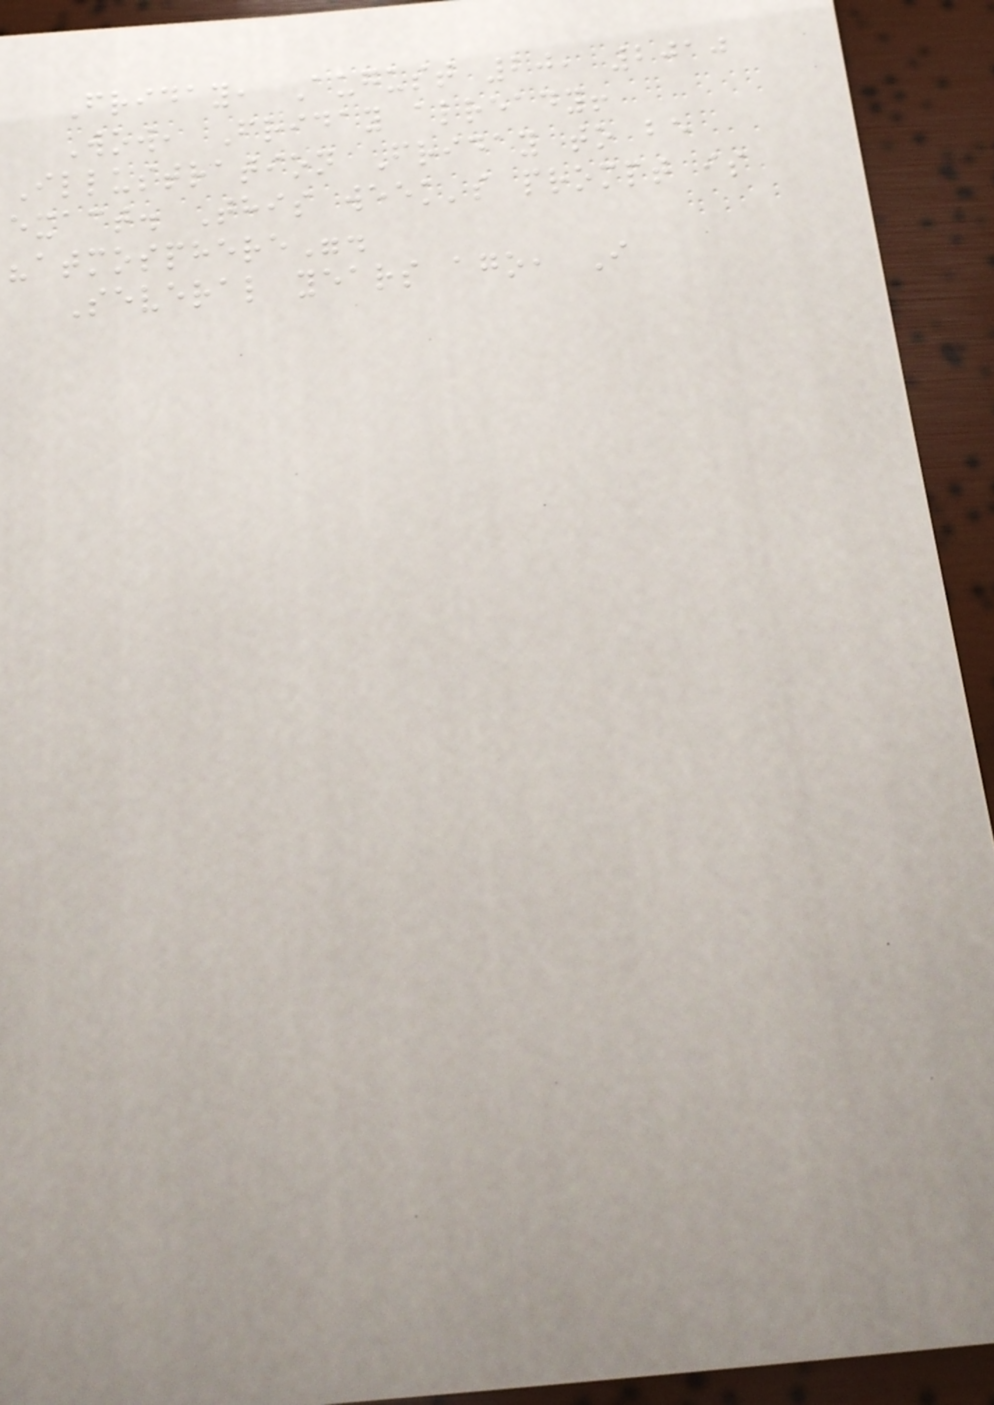Friday, August 20, 2010
Wow, Friday already!
Illustration Friday to be
exact. This week's prompt is
"atmosphere".
Several years ago, I
